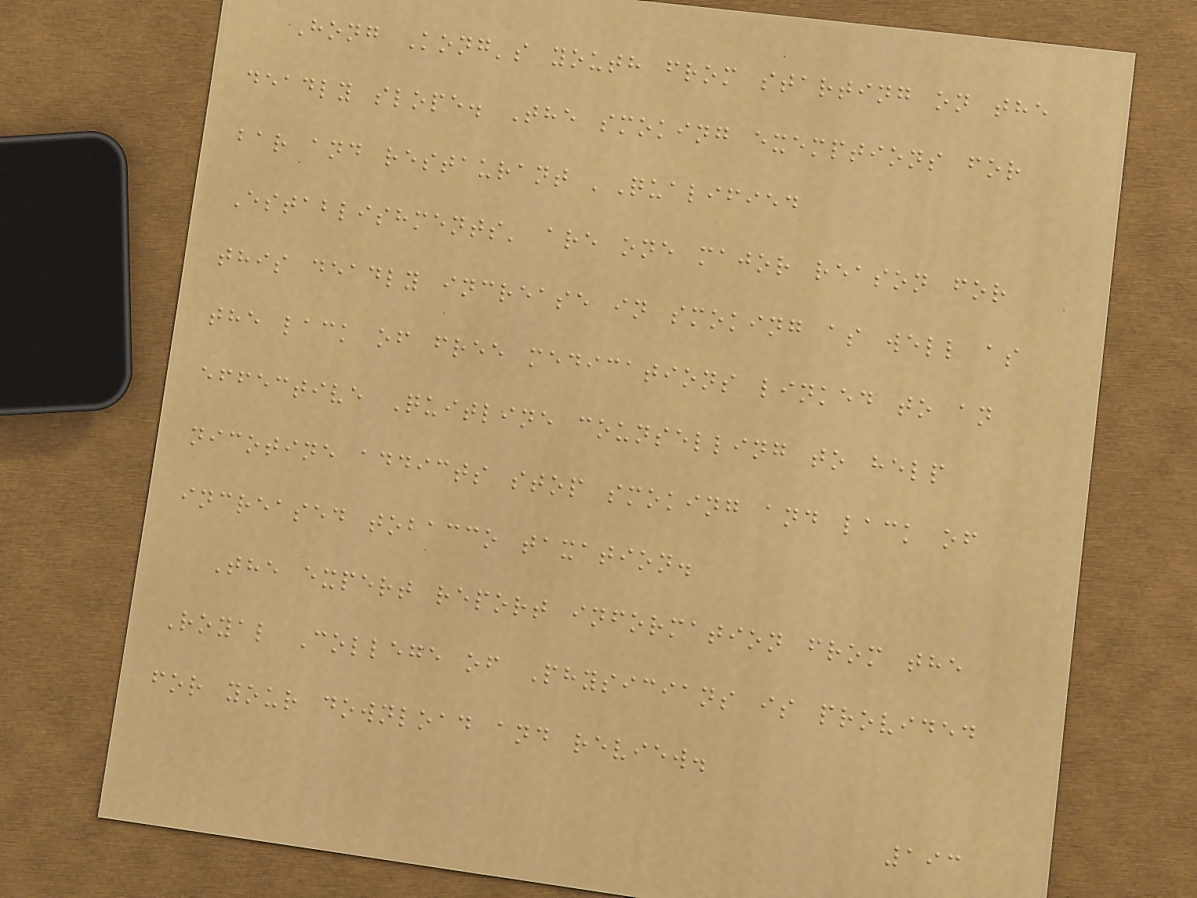Hong Kong's youth from starting on the
deadly slope. The smoking exemptions for
bar and restaurant 'Qualified
Establishments' are one major reason for
this deadly increase in smoking as well as
the lack of free medications linked to an
effective Quitline counselling to help
nicotine addicts stop smoking and lack of
increased tobacco taxation.
The expert report information from the
Royal College of Physicians is provided
for your download and review.
193
